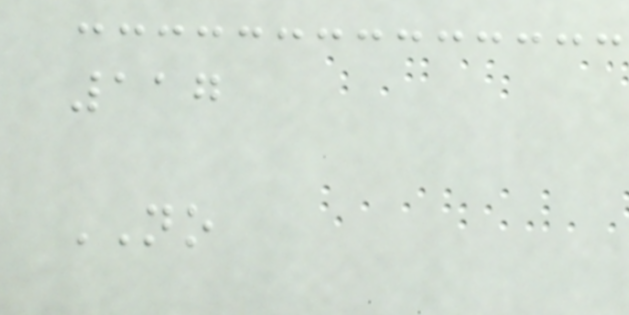117
NO
